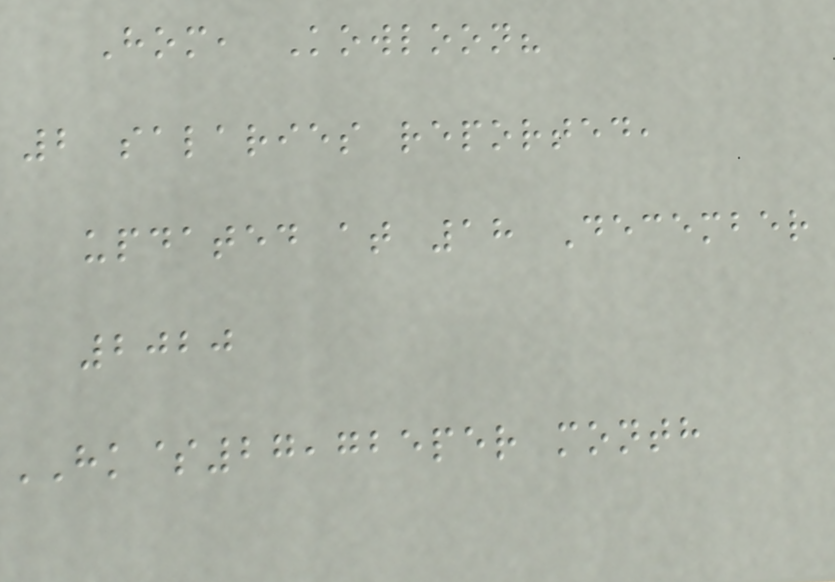Hom, Kowloon?
2 salaries reported,
updated at 18 December
2020
HK$27,725per month
